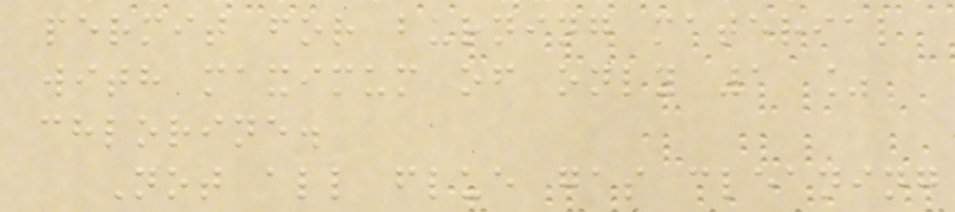permit for burning material
with maximum of only 1 %
chlorine.
Not all flue gas cleaning
